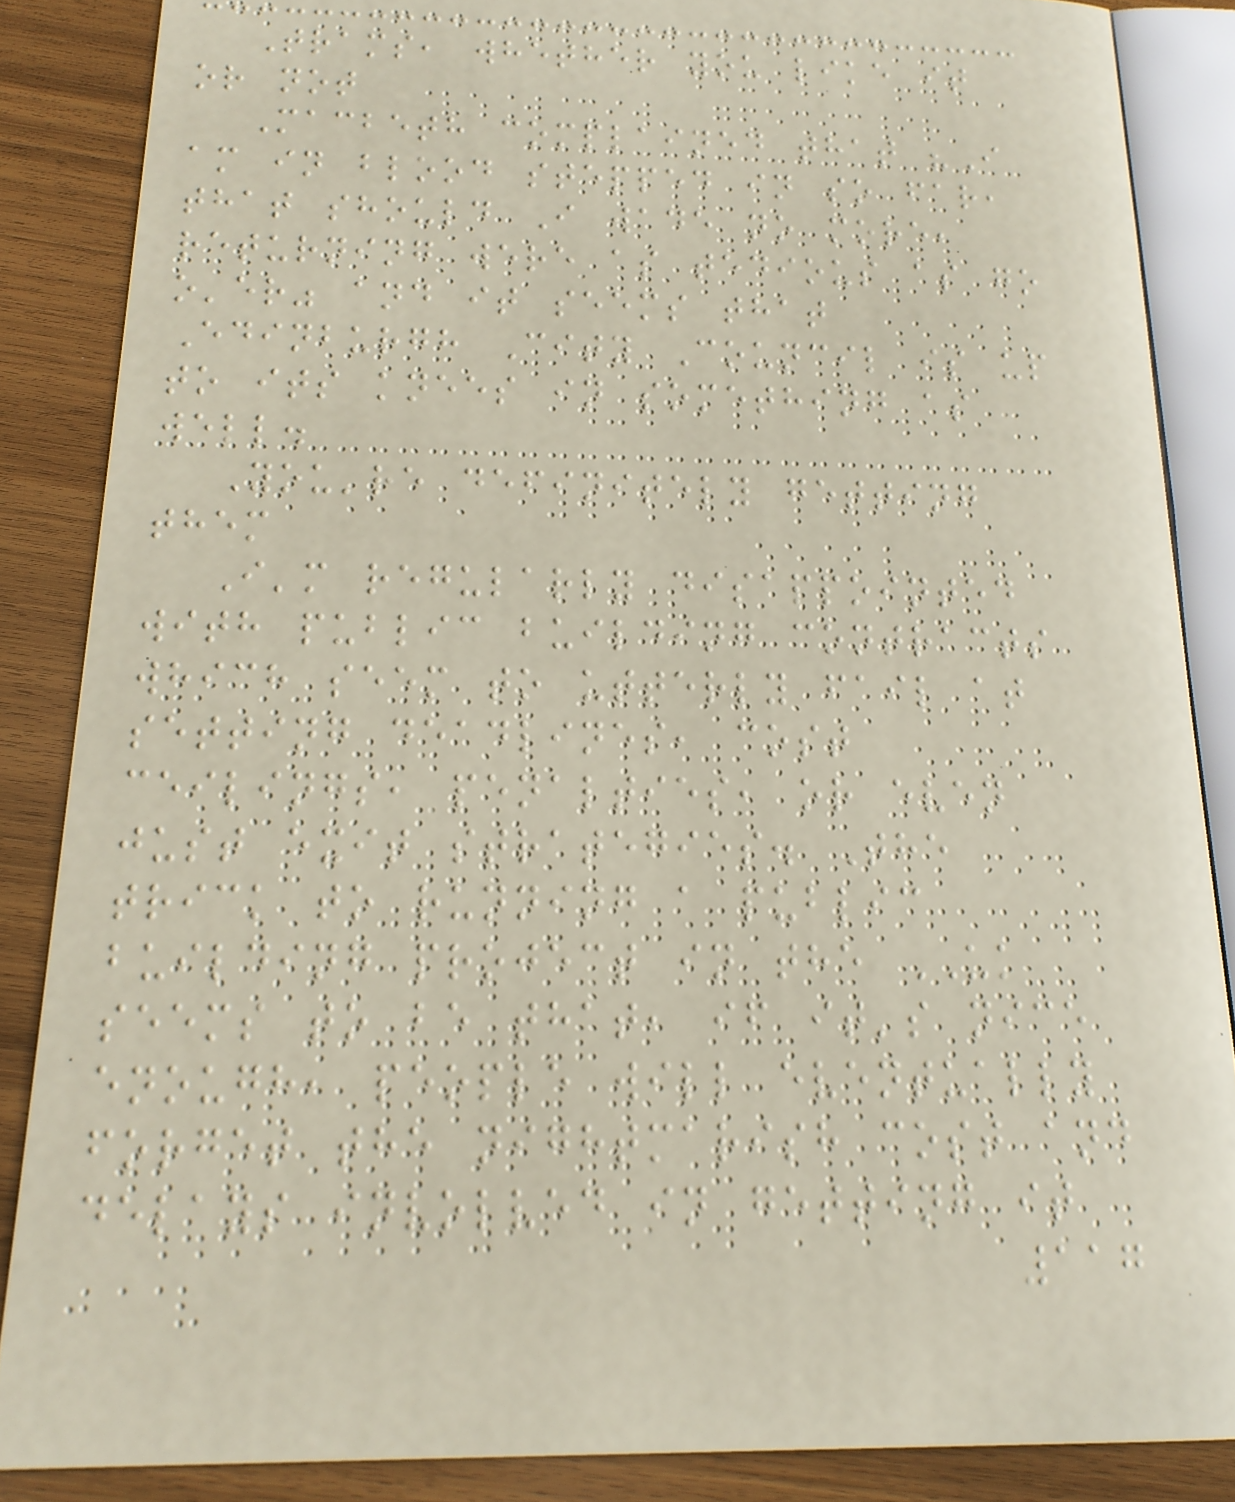Trams, whether you like it
or not
Macbeth complained that "I
am in blood stepped in so far,
that should I wade no more,
returning were as tedious as go
o'er" and it seems that
Edinburgh City Council is up
to its knees in something as
well.
You're definitely getting
them
I'm regularly disappointed
with public building contracts
which seem to utterly fail at
setting deadlines, cost
ceilings, penalties, or even
just exit strategies. The
trick to running a public
building project in the UK
seems to be that, if it's nice
enough, people will eventually
forget the nightmarish cost and
delays involved in getting it
117
